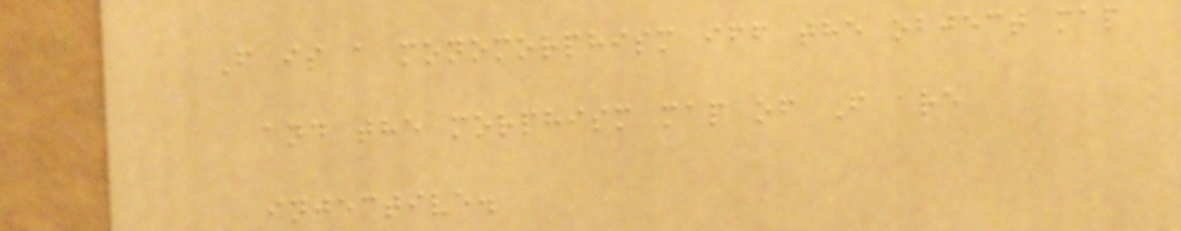F is a monomorphism iff the object map
and the morphism map of F are
injective.
